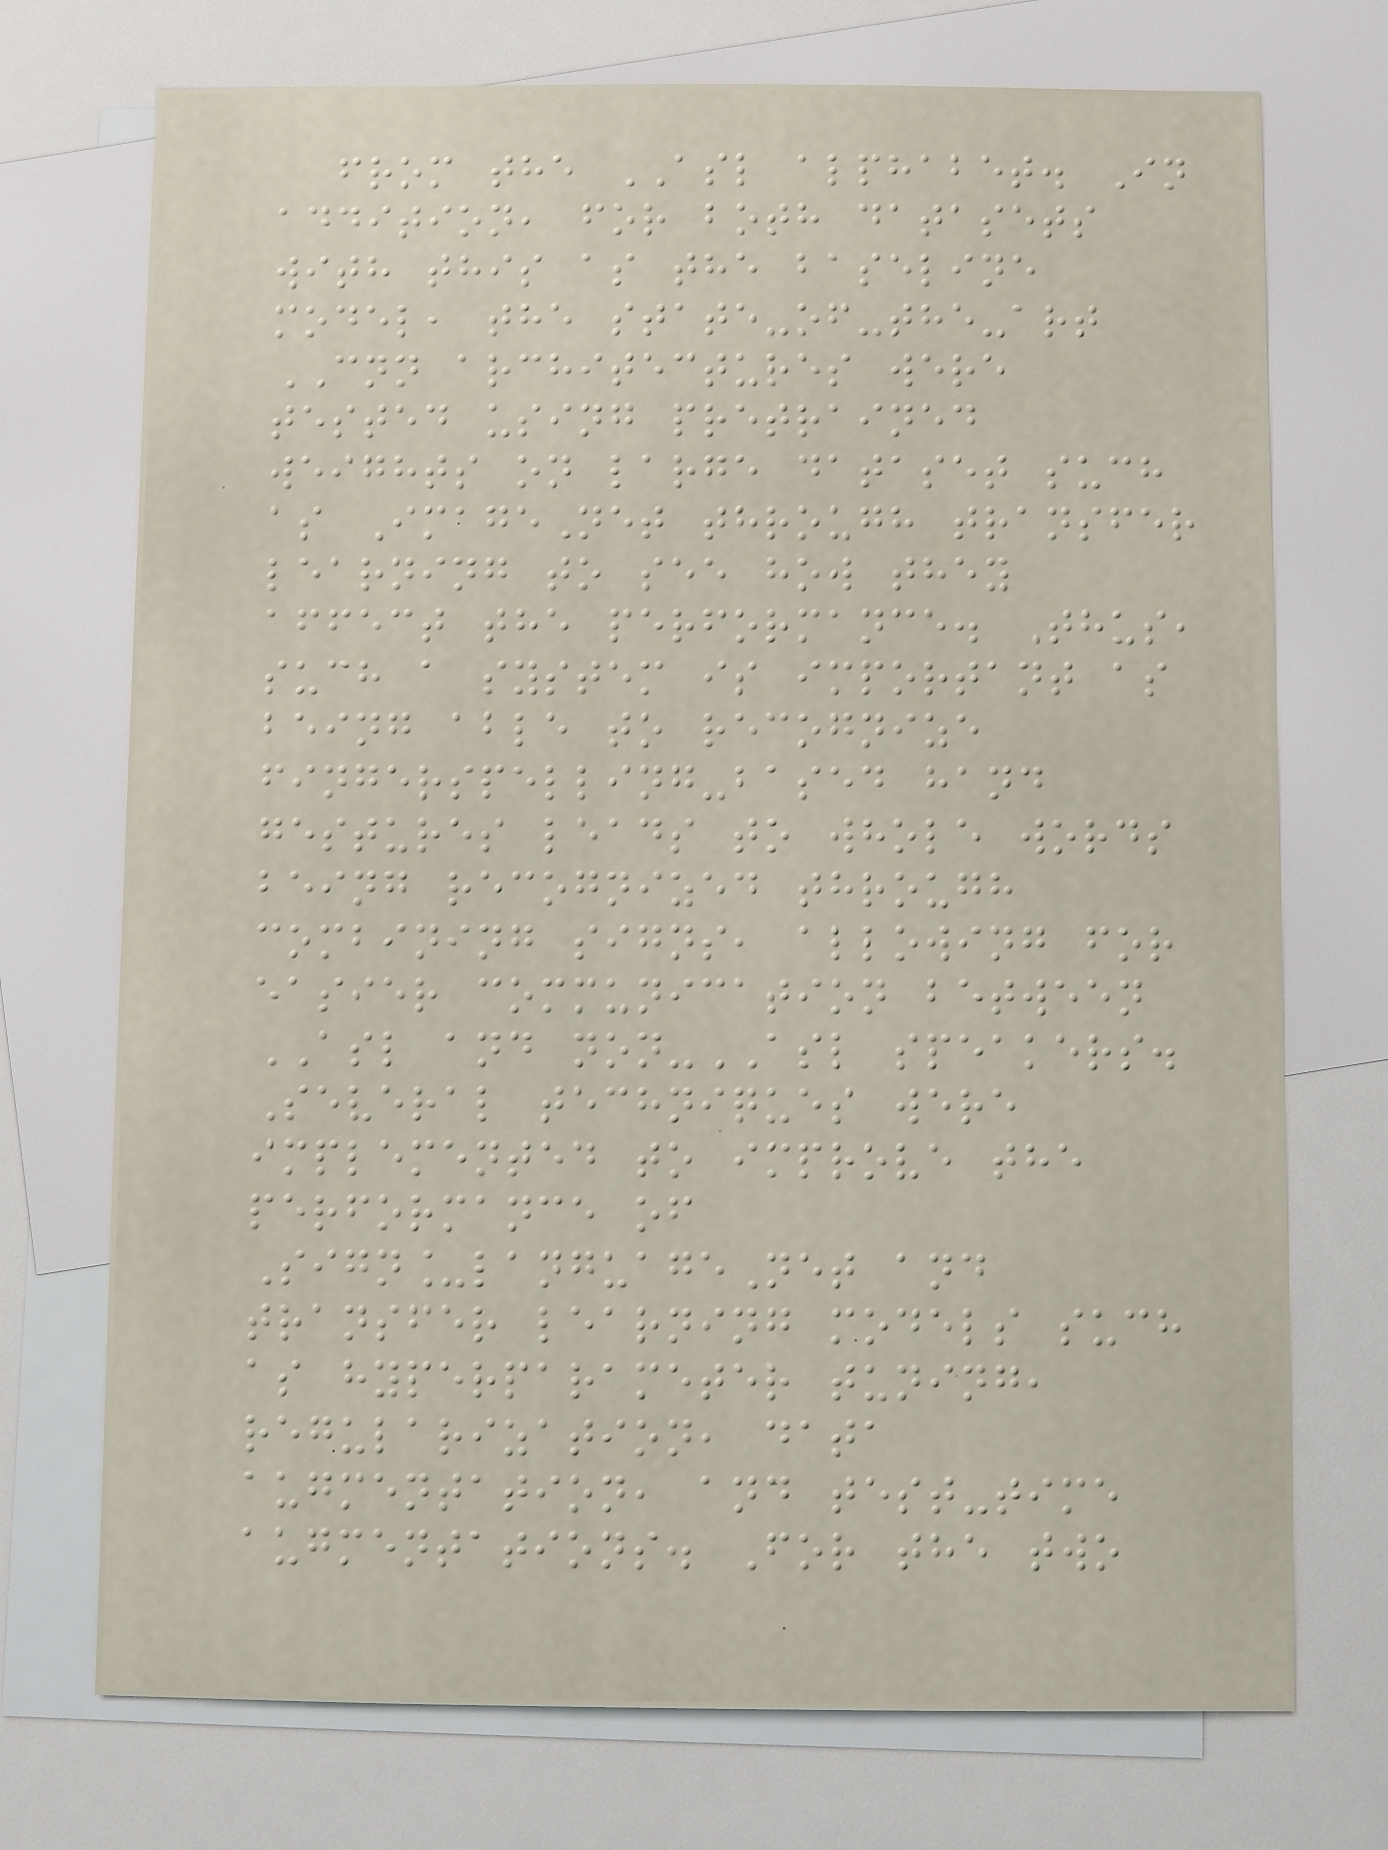from the ASL alphabet. In
addition, for both datasets
with this as the baseline
model, the state-of-the-art
CNN architectures were
tested using pretrained
weights on large dataset such
as ImageNet through transfer
learning to see how they
affect the performance. Thus,
such a system is important as
being able to recognize
fingerspelling-based hand
gestures leads to whole words
being recognized through
combining signs, allowing for
easier communication between
ASL and non-ASL speakers.
Several techniques were
implemented to improve the
performance of
Sign_languageNet and
transfer learning models such
as hyperparameter tuning,
regularization, data
augmentation, and test-time
augmentations. For the two
